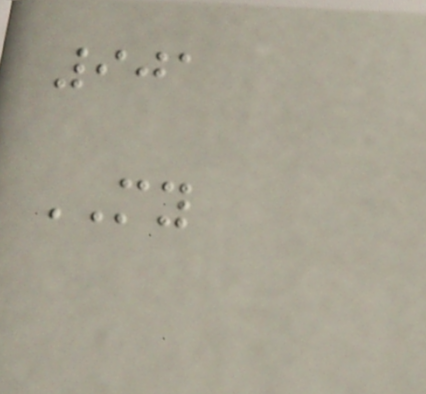901
MY
